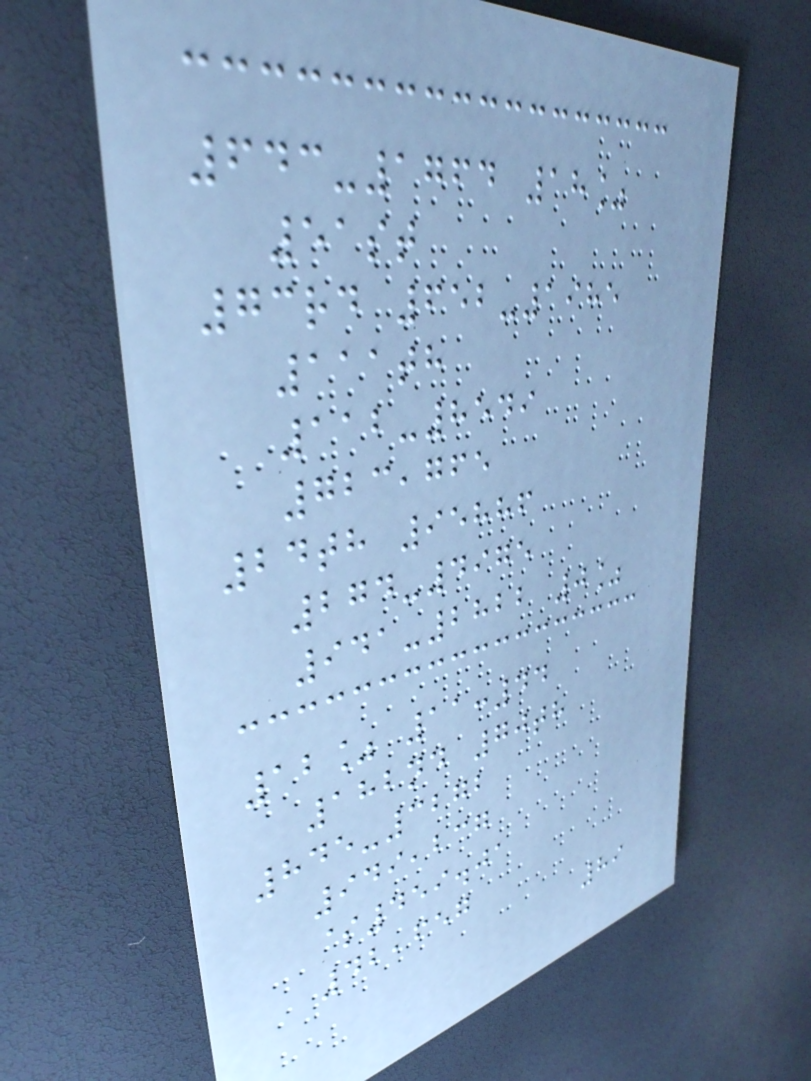643-1764 18%
51st
73rd 652-1985
111th
112-8549
723,765
24th 95886
274-4975
941-2822 0%
12% 11:44
182nd 70th
845-3272
949,237
$459.01
42,657
89
